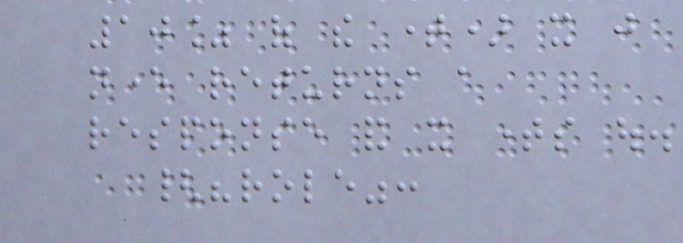10% of the time) it just
never returns a
response and it times out.
{"role":
